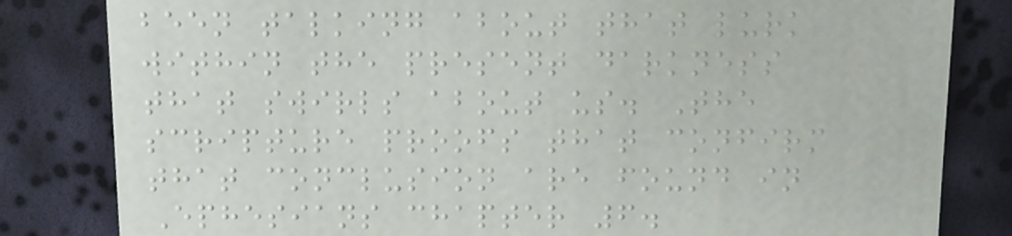been talking about that lurk
within the present darkness
that swirls about us. The
scripture proofs that confirm
that conclusion are found in
Ephesians chapter 6.
